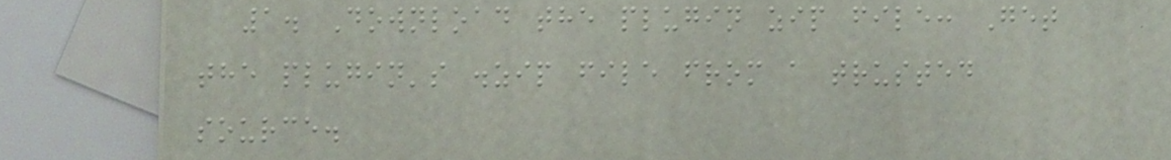1. Download the plugin zip file: Get
the plugin's .zip file from a trusted
source.
